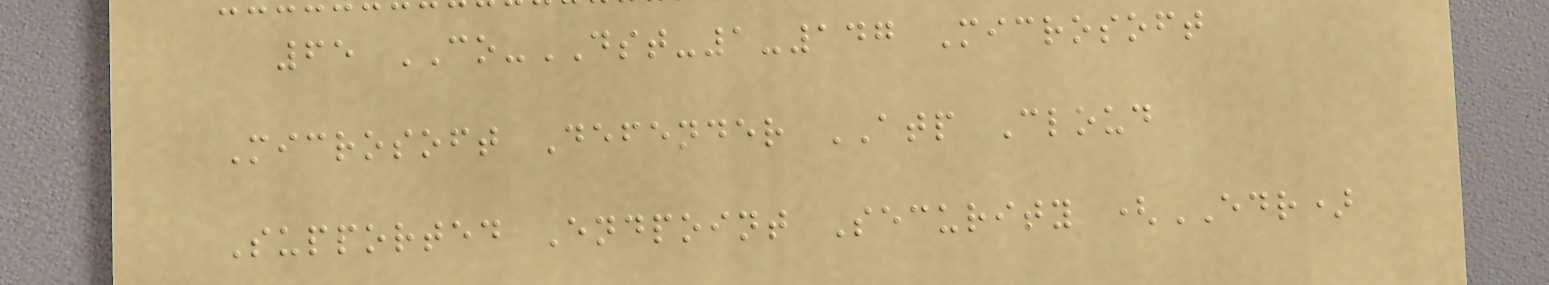65 CO-DST-1-147 Microsoft
Microsoft Defender ATP Cloud
Supported Endpoint Security (EDR)
